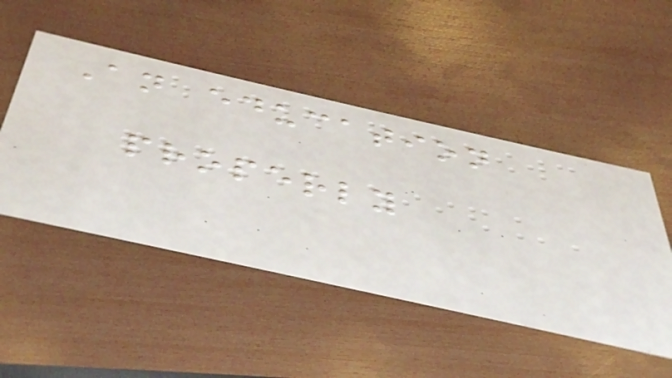An education
properly
